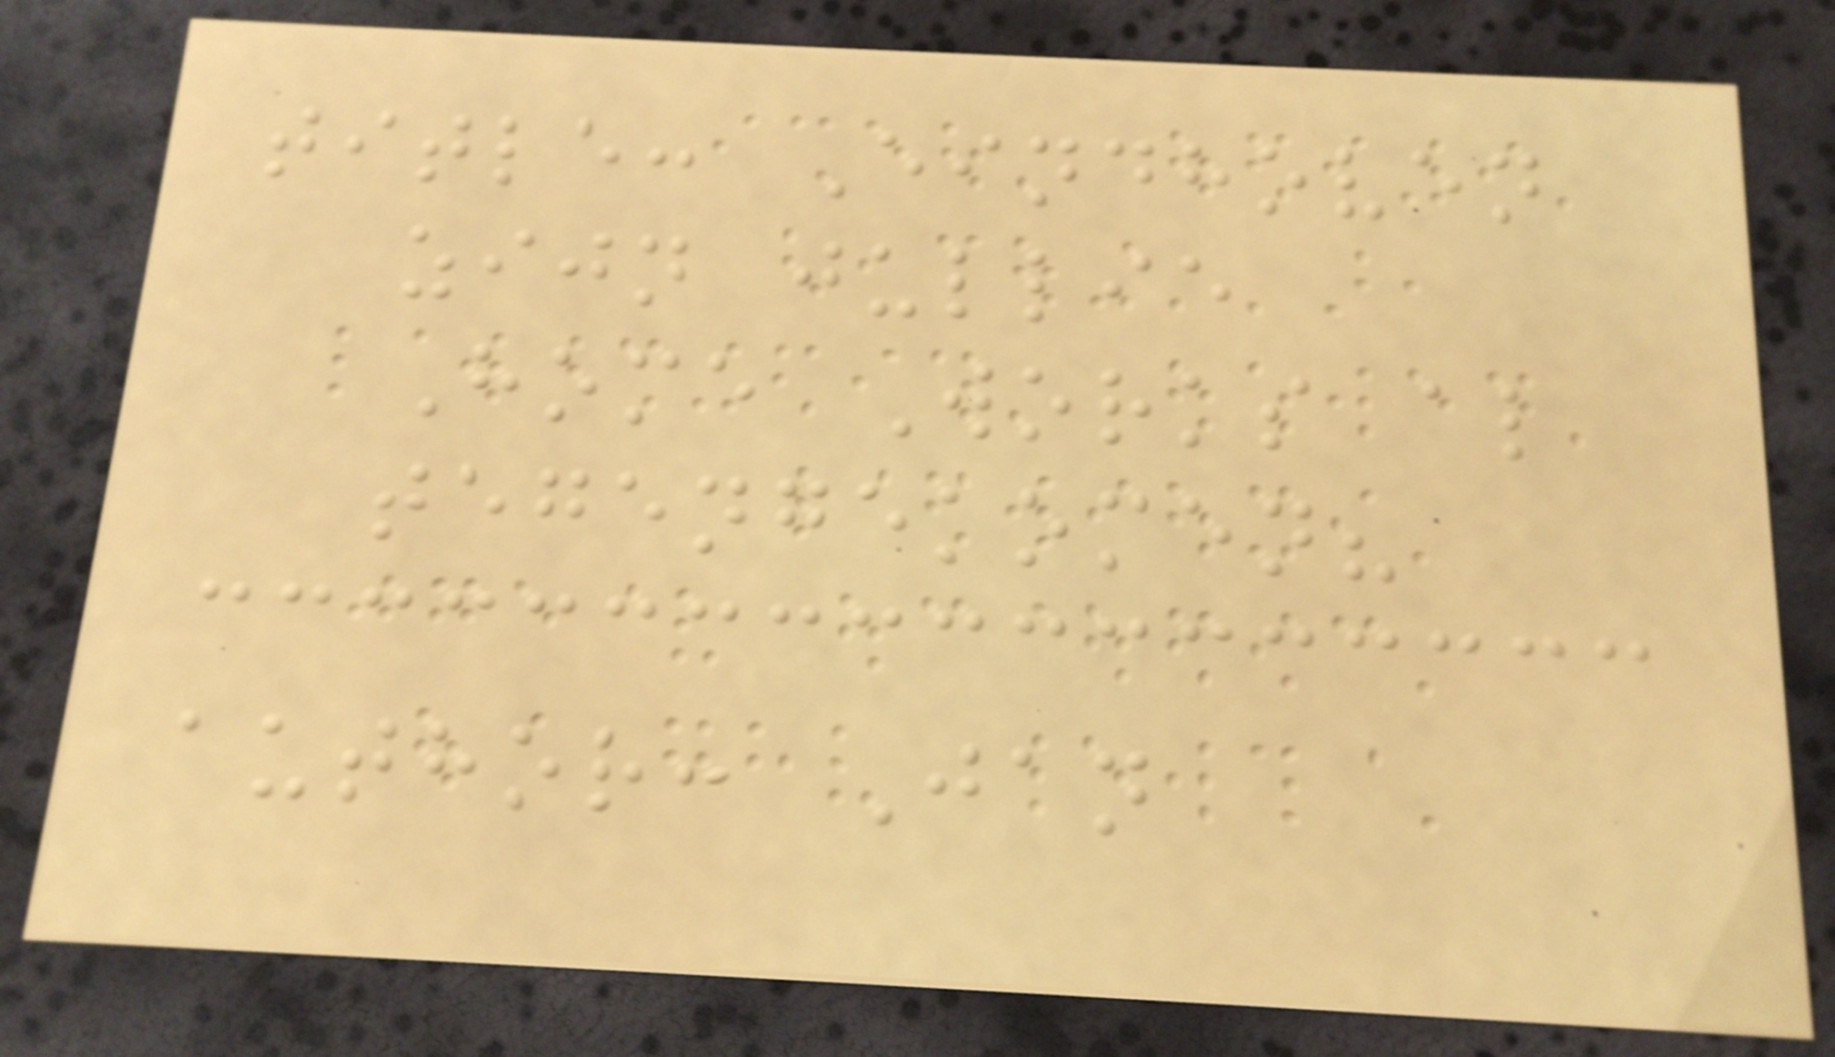title: Eindhoven
zijn jullie
Home Works al
tegengekomen?
author: Jan
